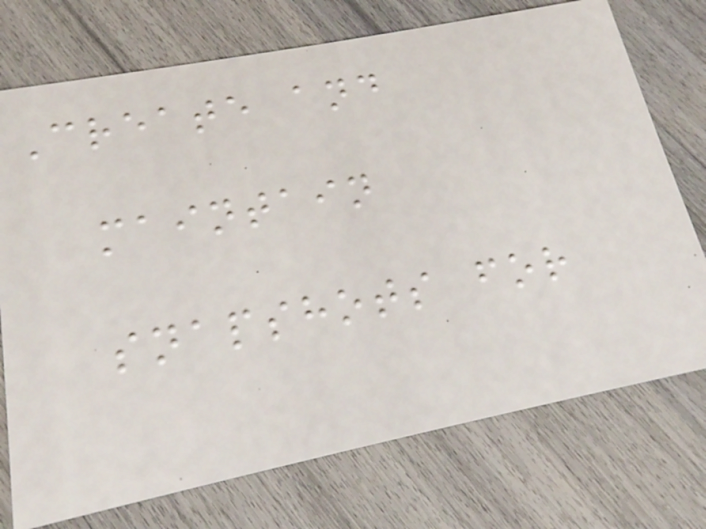Create and
maintain
snapshots for
